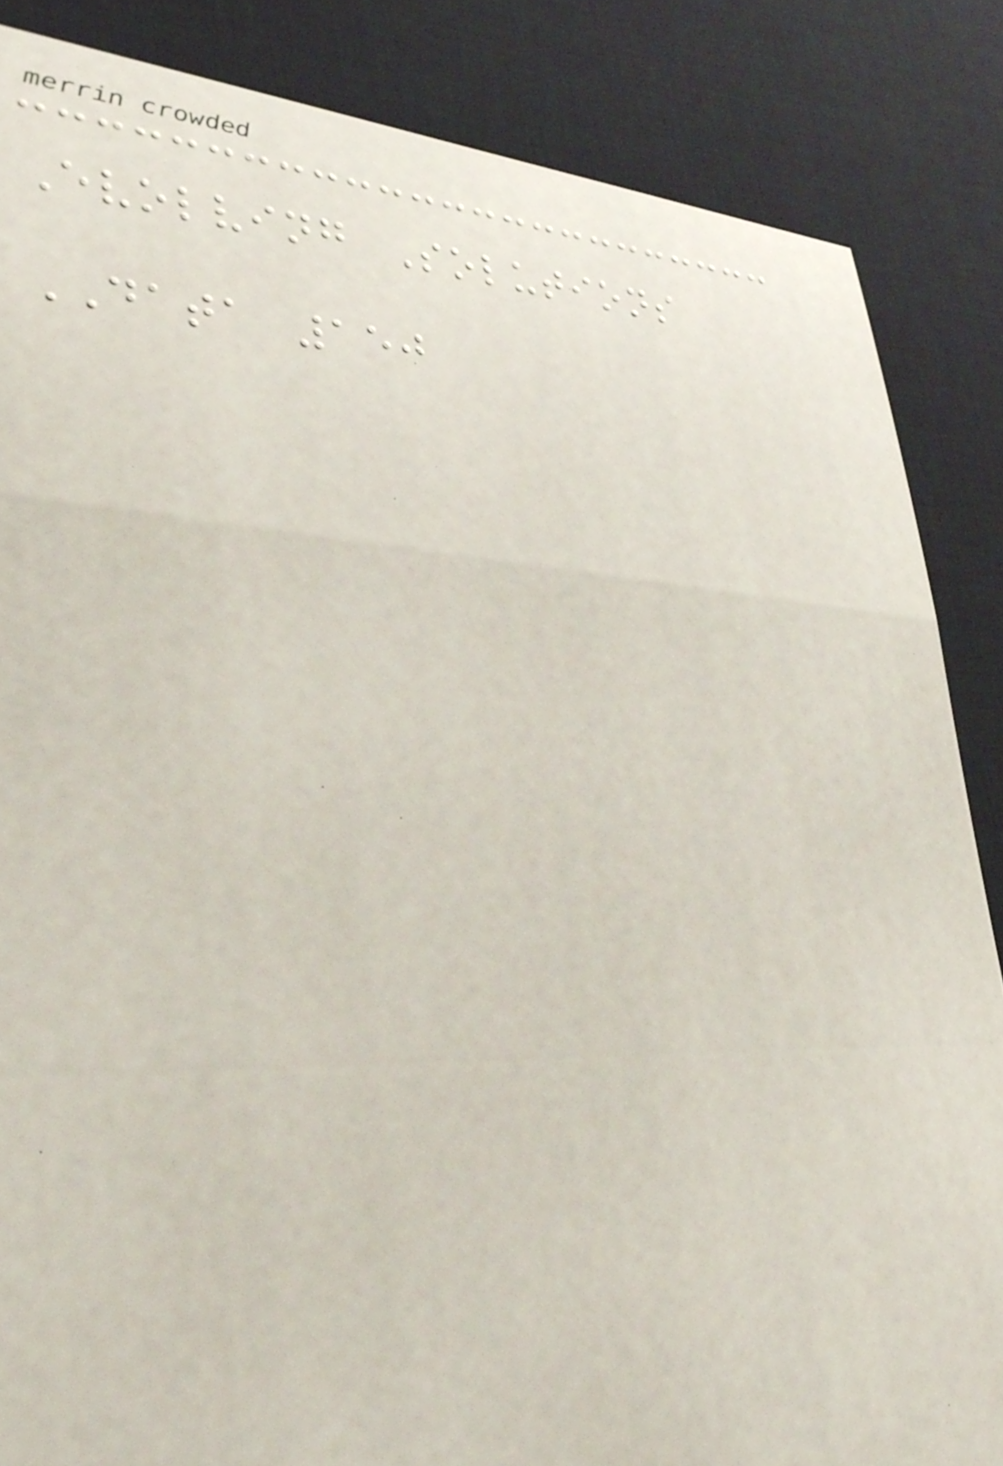Evolving Solutions
DATA 150
